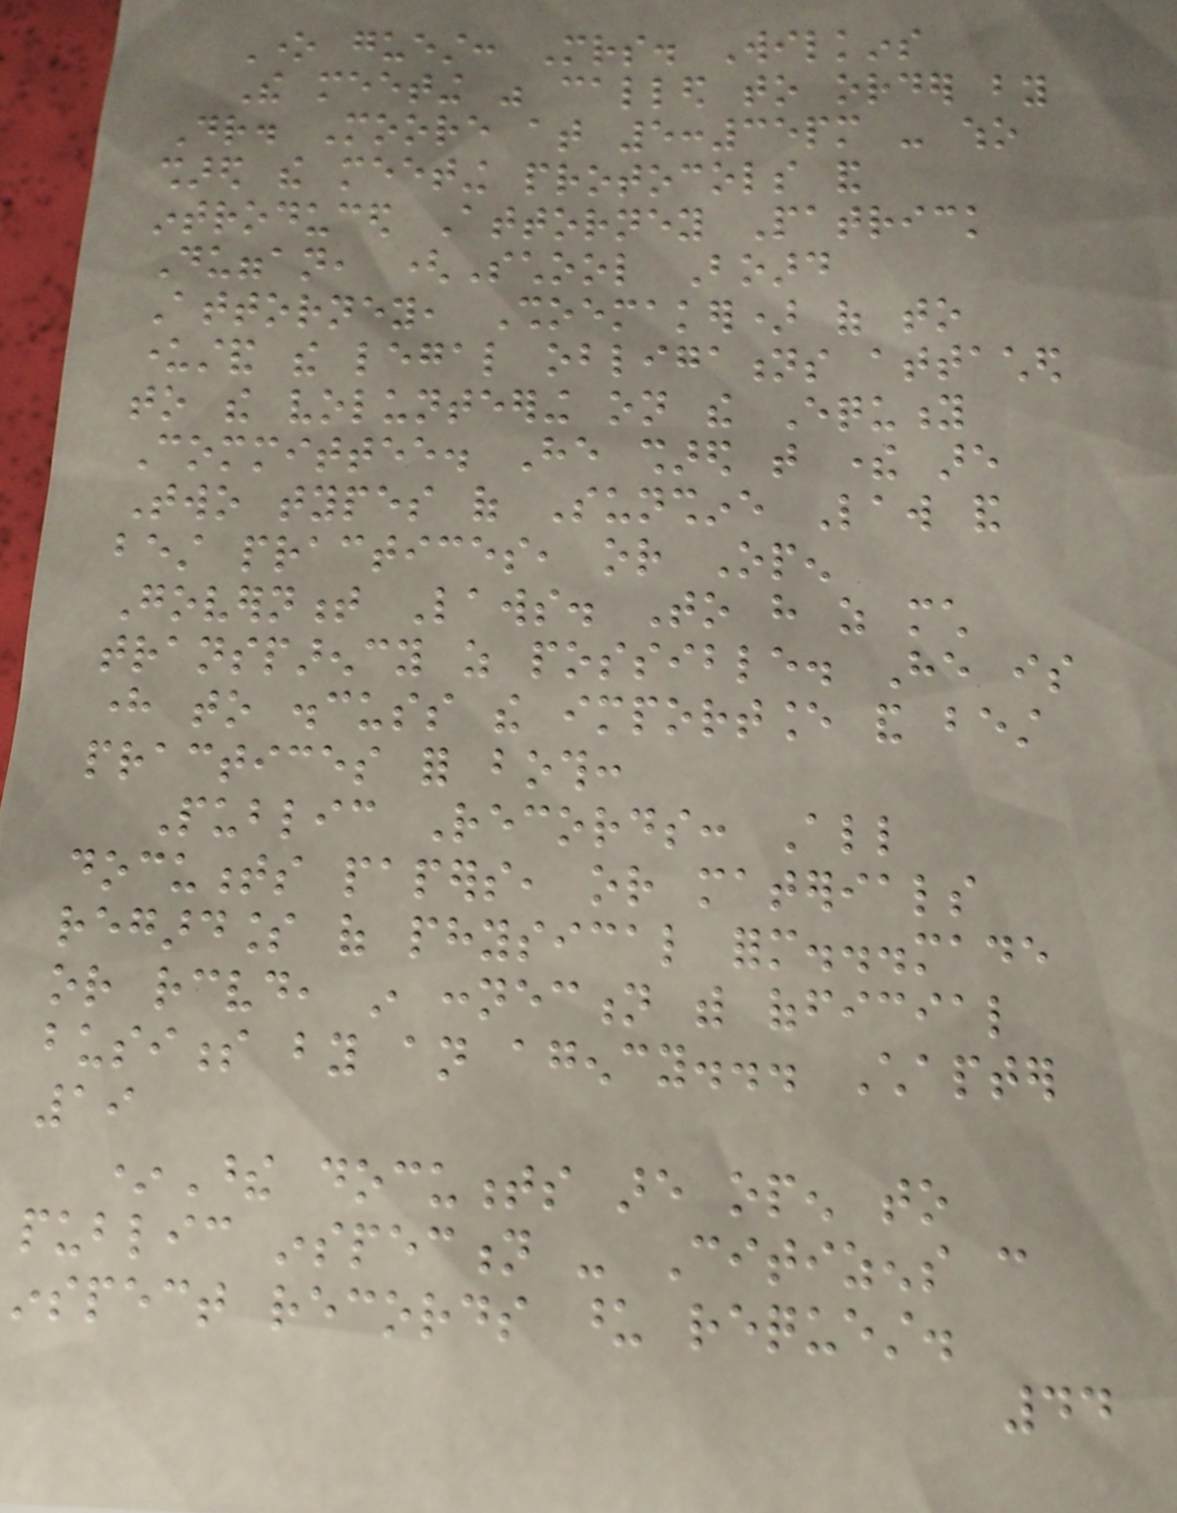One guest: Mrs. Wilkins
The meeting was called to order by
Dr. Moore at 5:35pm - who
shared the meeting protocols and
introduced Attorney Patrick
Duggan, (School Board
Attorney, Shoemaker) of to
understand the legal obligations attached
to the volunteering on the Equity
Committee. He shared that there are
Two types of Sunshine Law and
best practices, or Open
Government Laws. To have as much
transparency as possible. He is
here to discuss the importance and best
practices for both:
Public Records: All
documents papers, or materials
regardless of physical form...made
or received, in connection with official
business by an agency... Chapter
19
*These documents are open to
public inspection - Citizens can
inspect records upon request.
44
